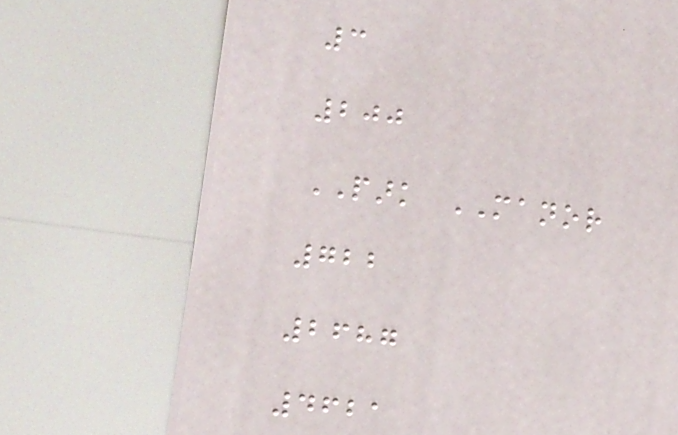3
200
PARK MANOR
722
2687
4621
